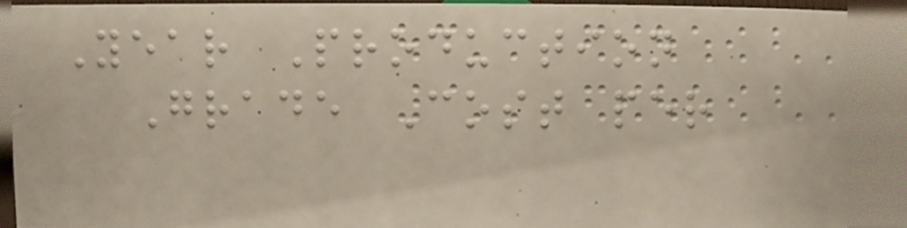Year Production
Grade Cost per
